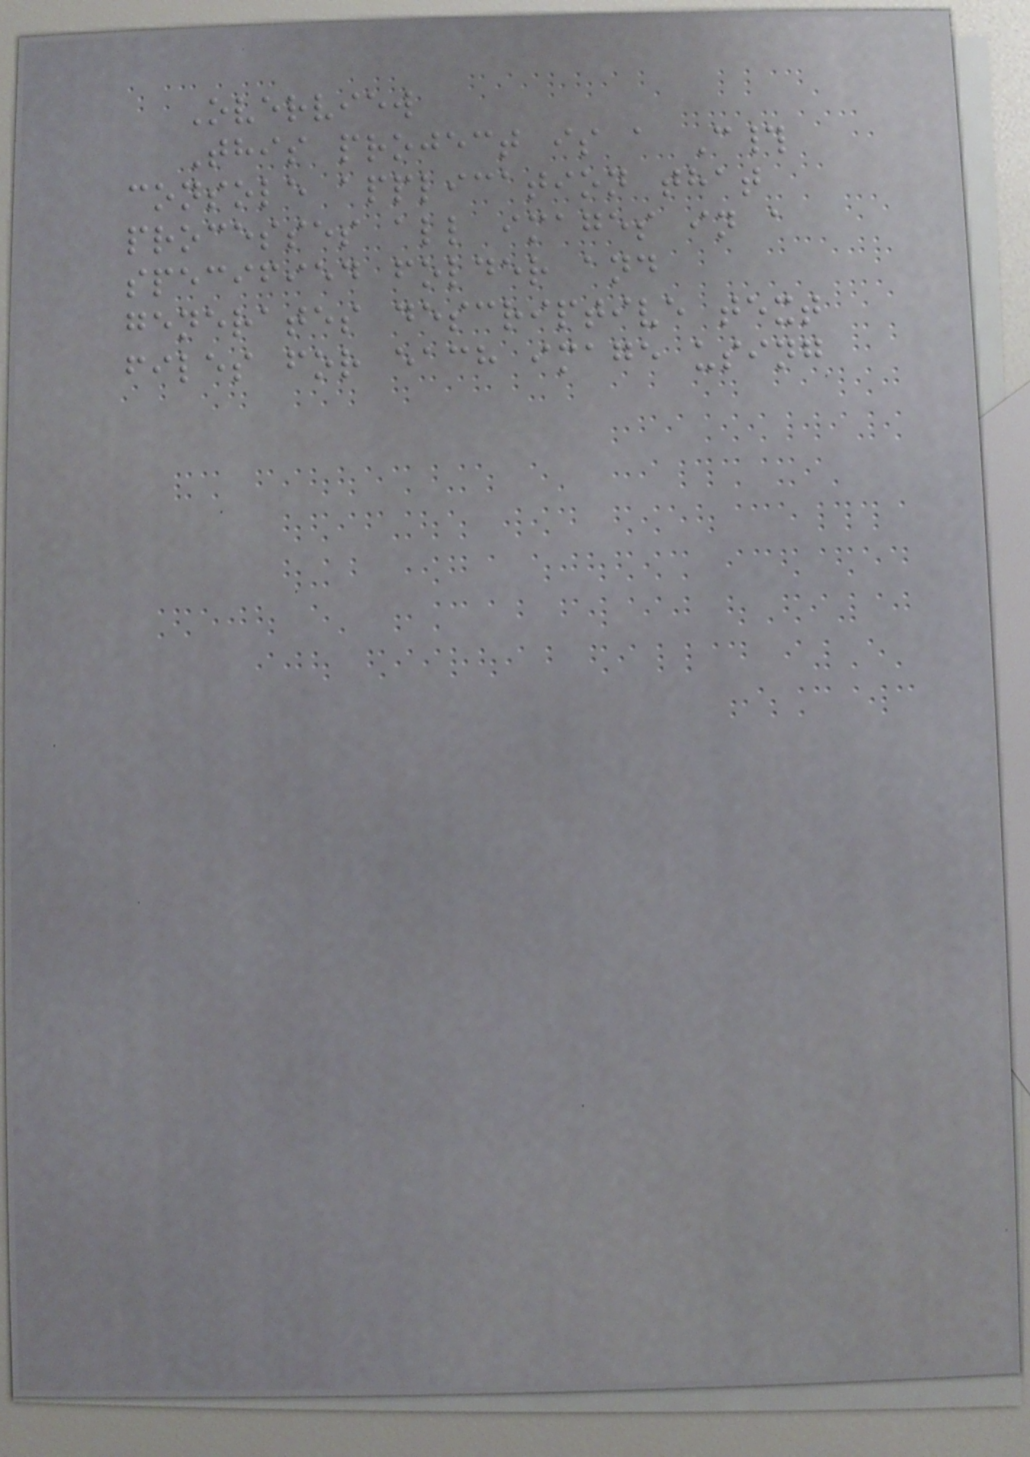Overview
This project is a C#
console application that
processes all images in a
specified folder and
generates descriptive text
files for each image using
